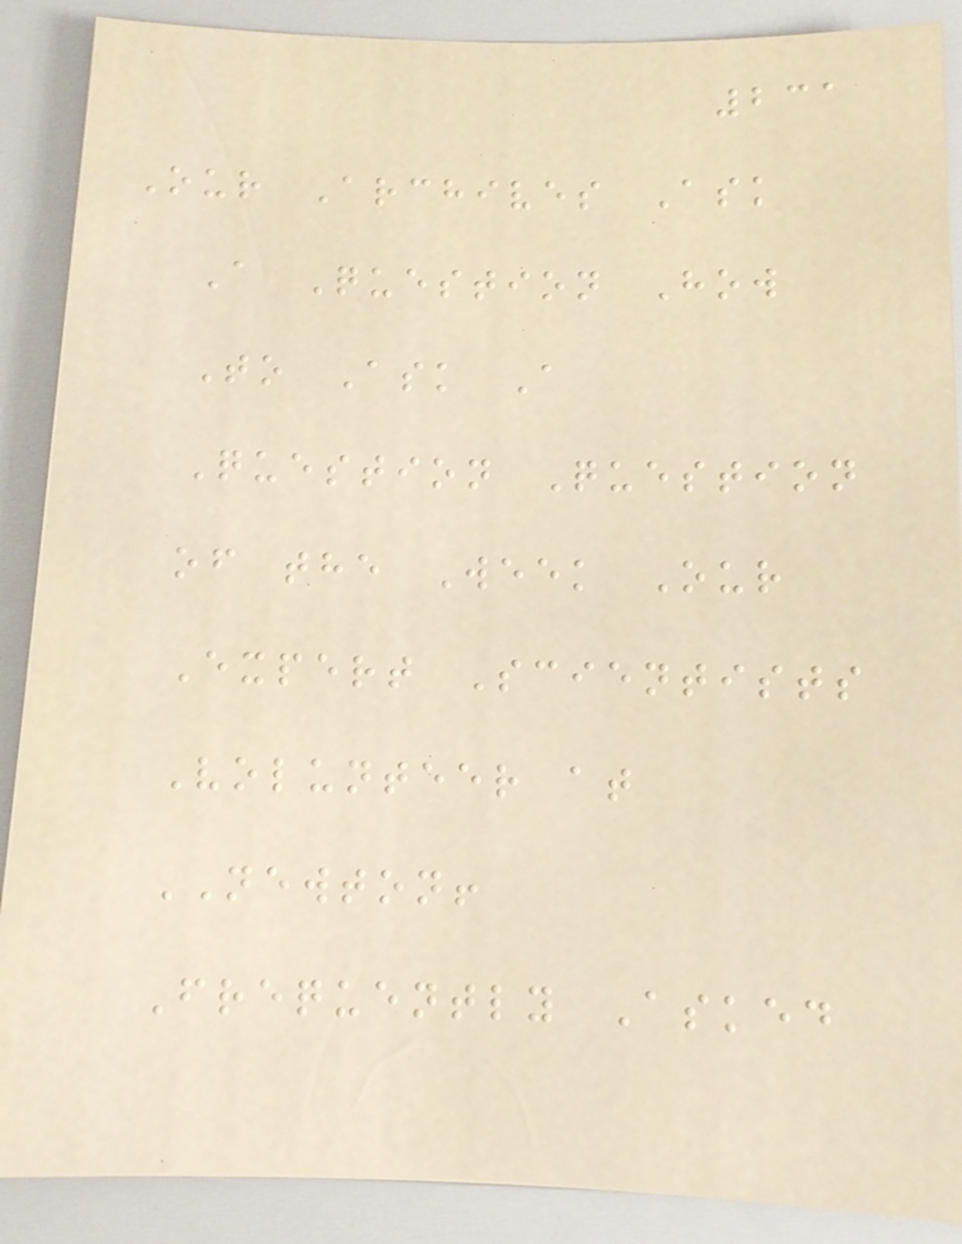231
Our Archives Ask
A Question How
To Ask A
Question Question
of the Week Our
Expert Scientists
Volunteer at
NEWTON!
Frequently Asked
